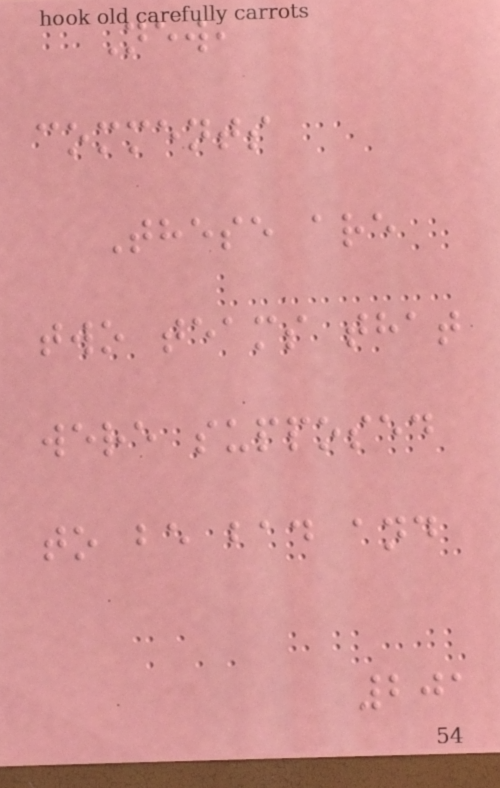New,
comments
These are
two teams that
were supposed
to be bad and
201
